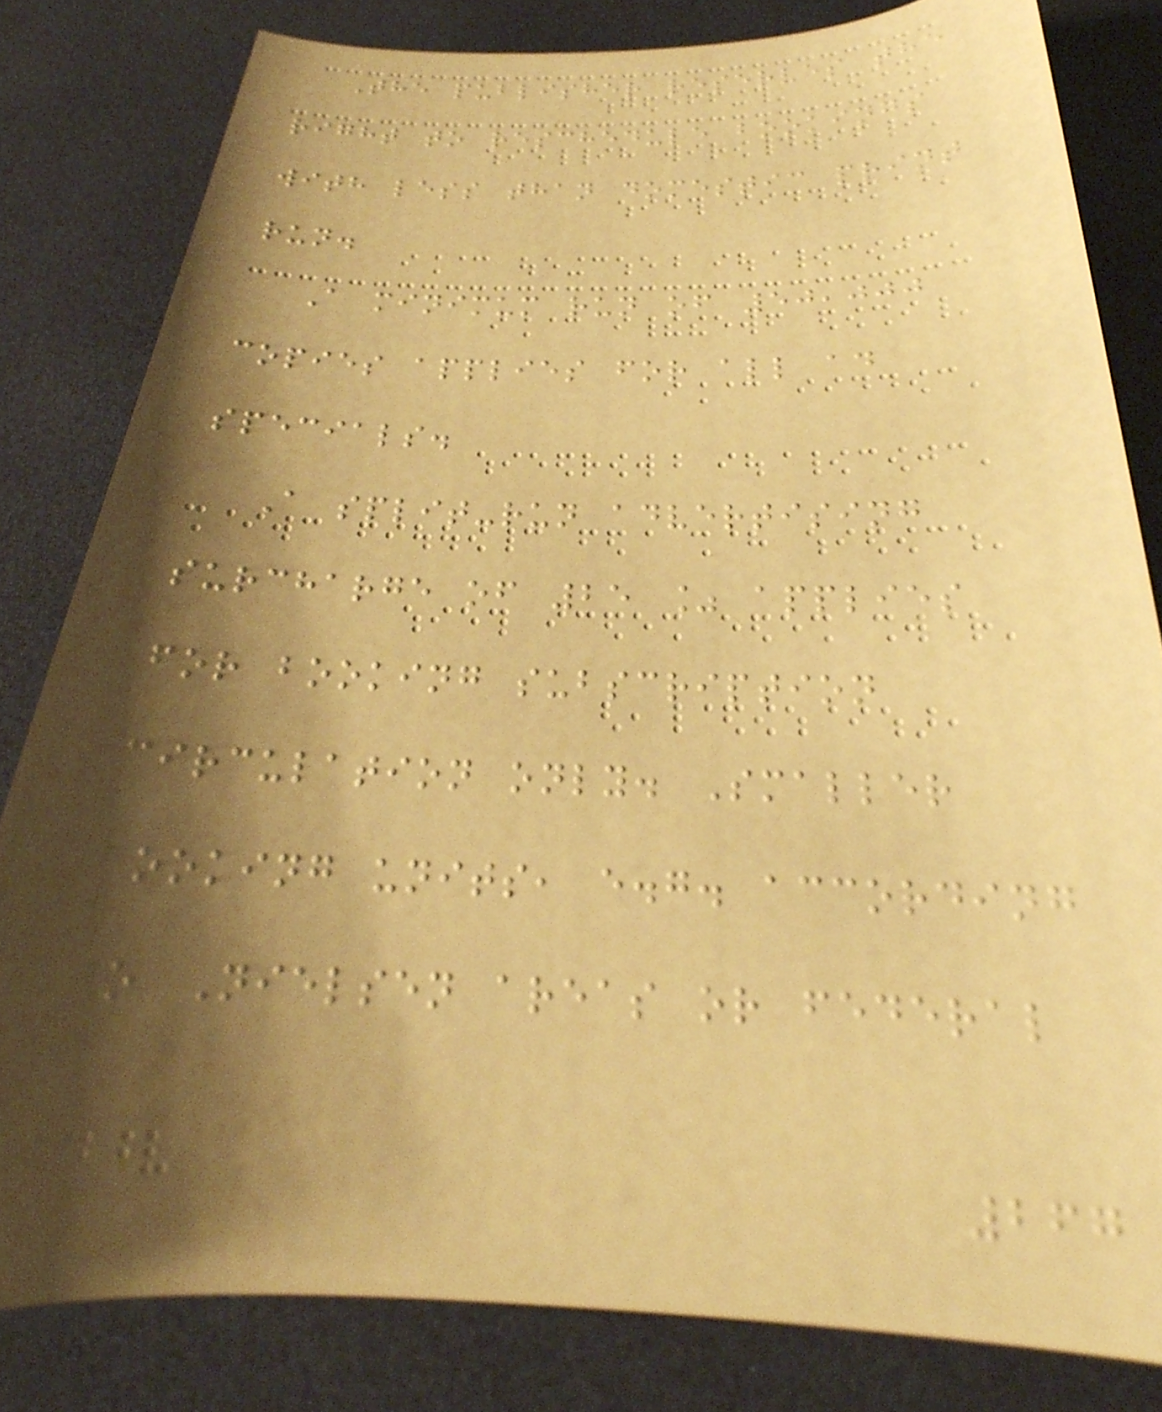The publisher reserves the
right to reschedule bookings
with less than domestic print
run.
A minimum run of 50,000
copies applies for all ad
specials.
A split-run advertising
surcharge of 25 % applies
for booking subscription
circulation only. Smaller
booking units, e.g. according
to Nielsen areas or federal
267
